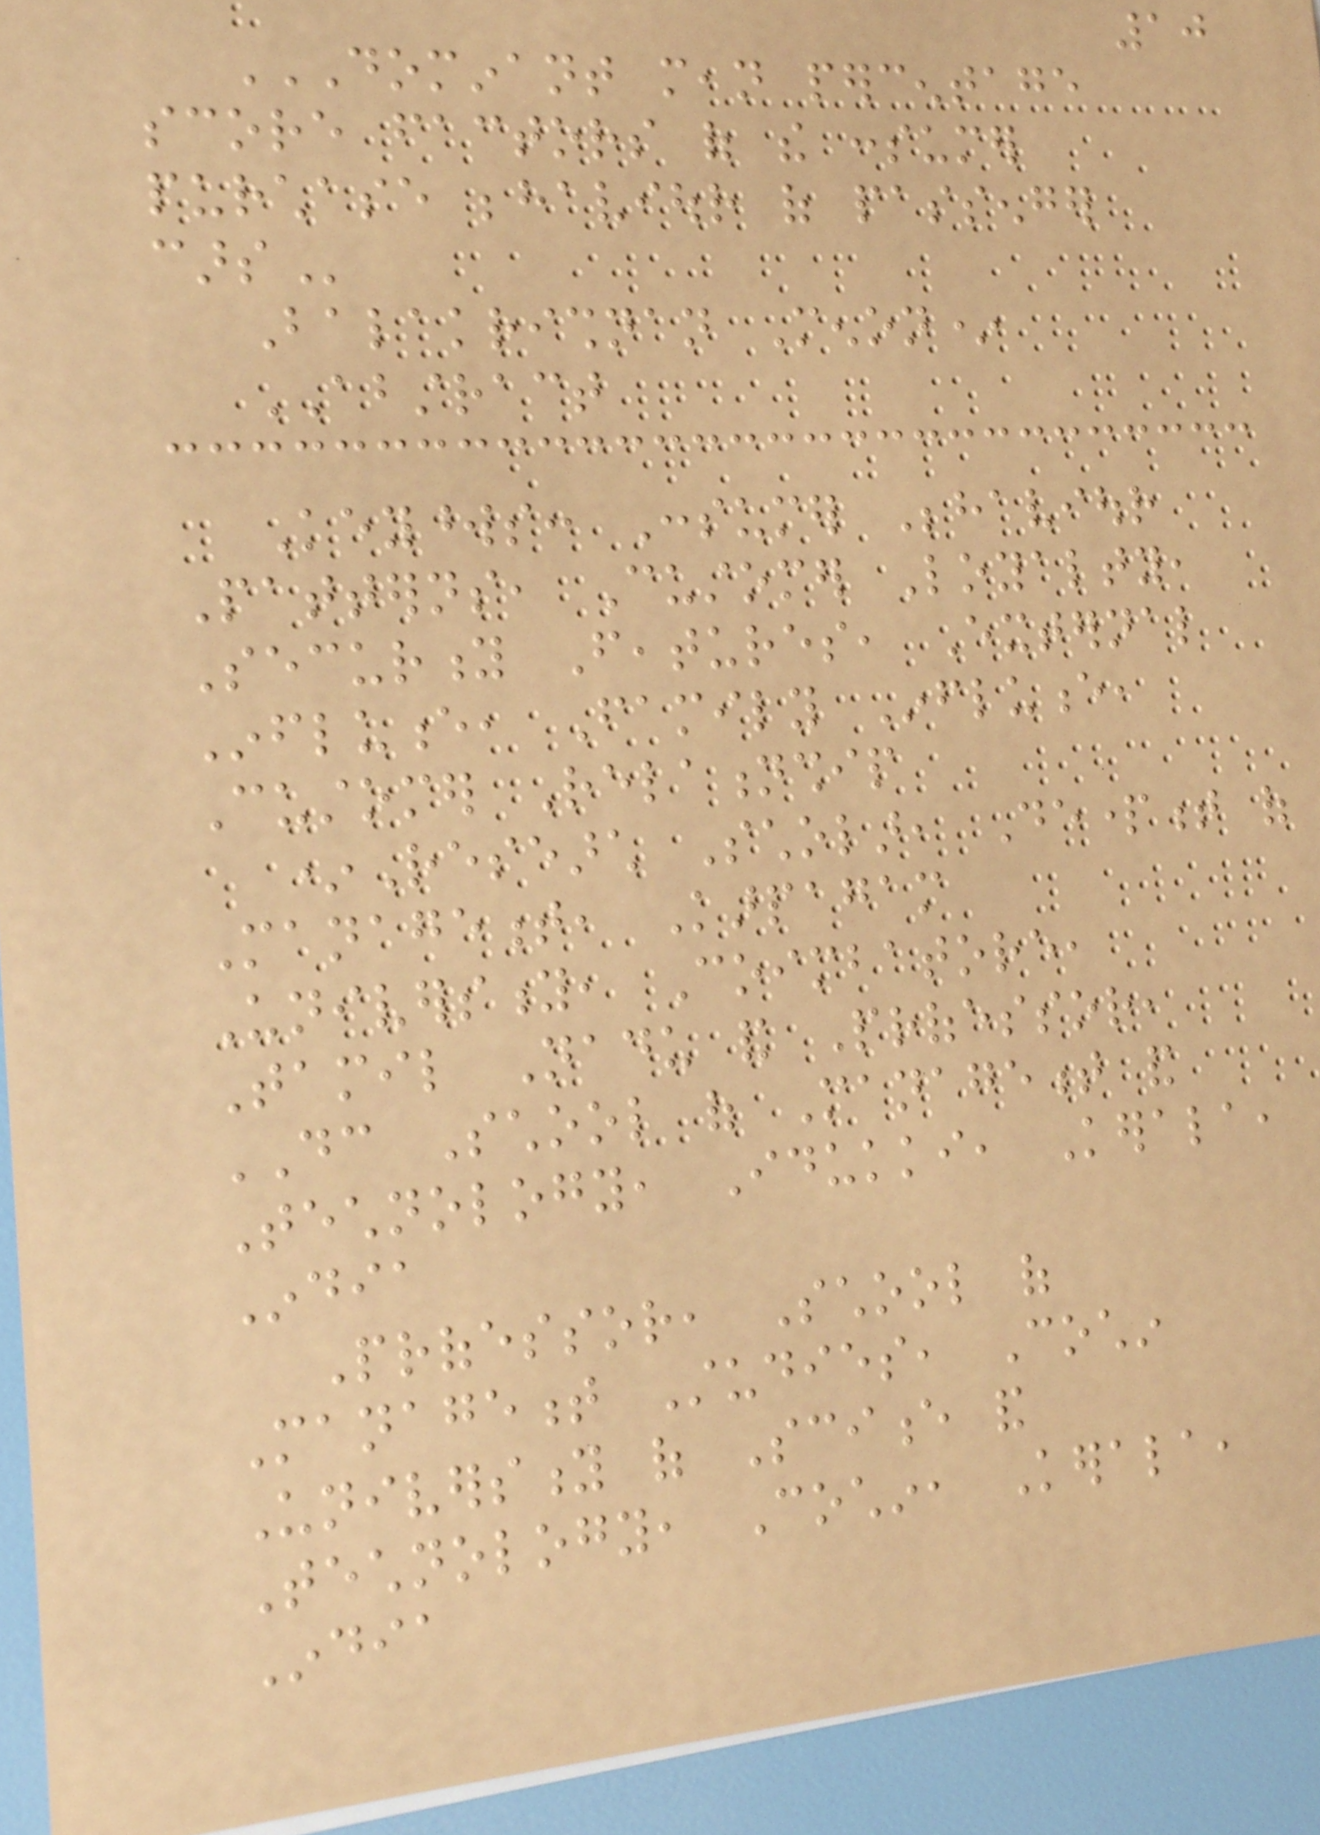10
DOMINANT MEAN PERCENTAGE
SCORE FACTORS OF THE CONSUMER
PURCHASE BEHAVIOUR OF PASSENGER
CARS
Balakrishnan Menon*
ABSTRACT
Keywords: Consumer Behaviour
Patterns, Customer Loyalty,
Security Features, External
Influence, Family Influence,
Customer Relationship
*Research Scholar, Department of
Management, Karpagam
University, Coimbatore,
Tamil Nadu and Professor,
DC School of Management and
Technology, Idukki, Kerala,
India
Professor, School of
Management Studies, Cochin
University of Science and
Technology, Cochin, Kerala,
India
